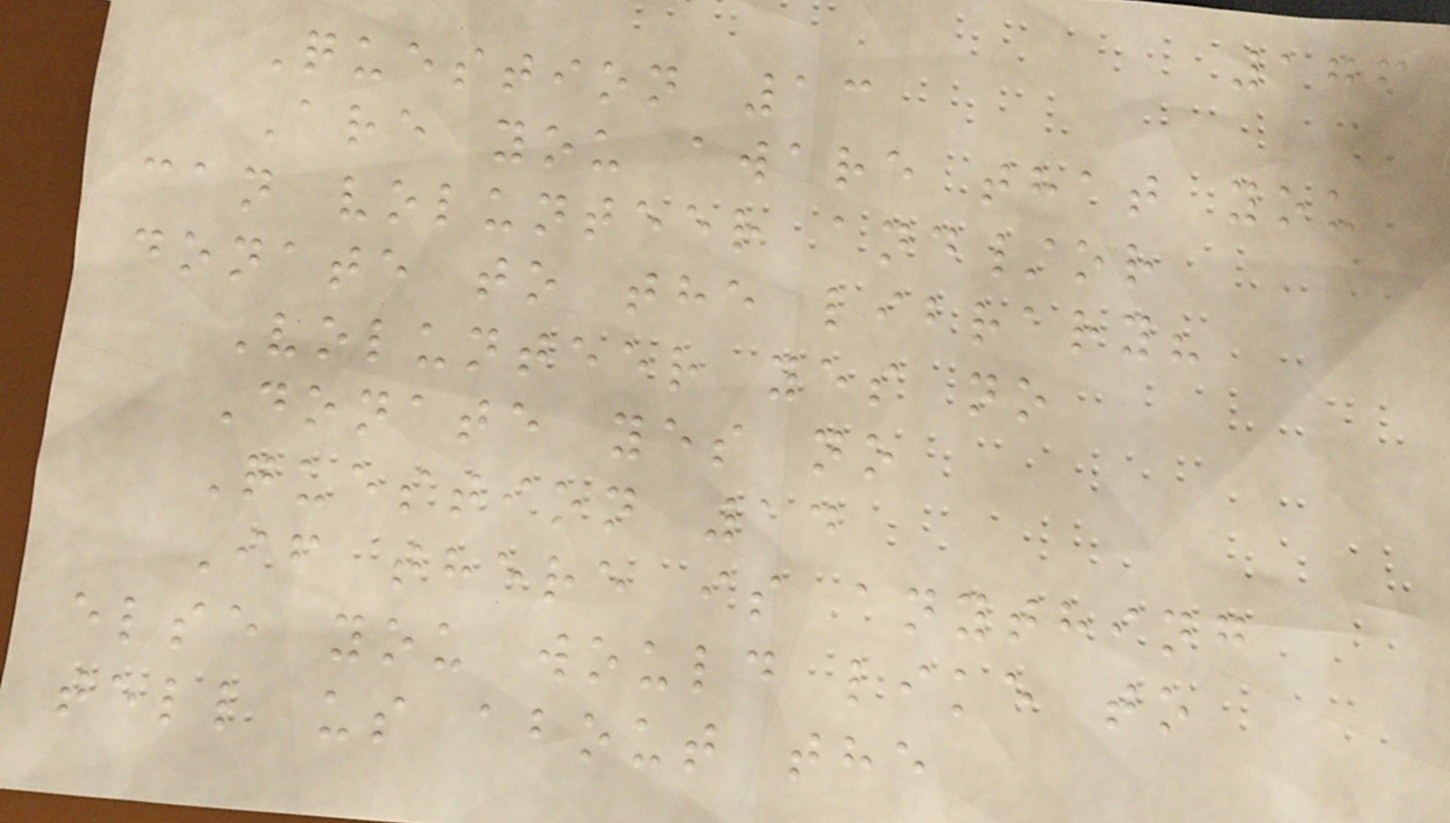176
Question 13
Are you aware that you
can volunteer and/or
donate to the library?
Volunteer yes no
Donate yes no
Question 14
If there is anything
else you would like to
tell us about the
